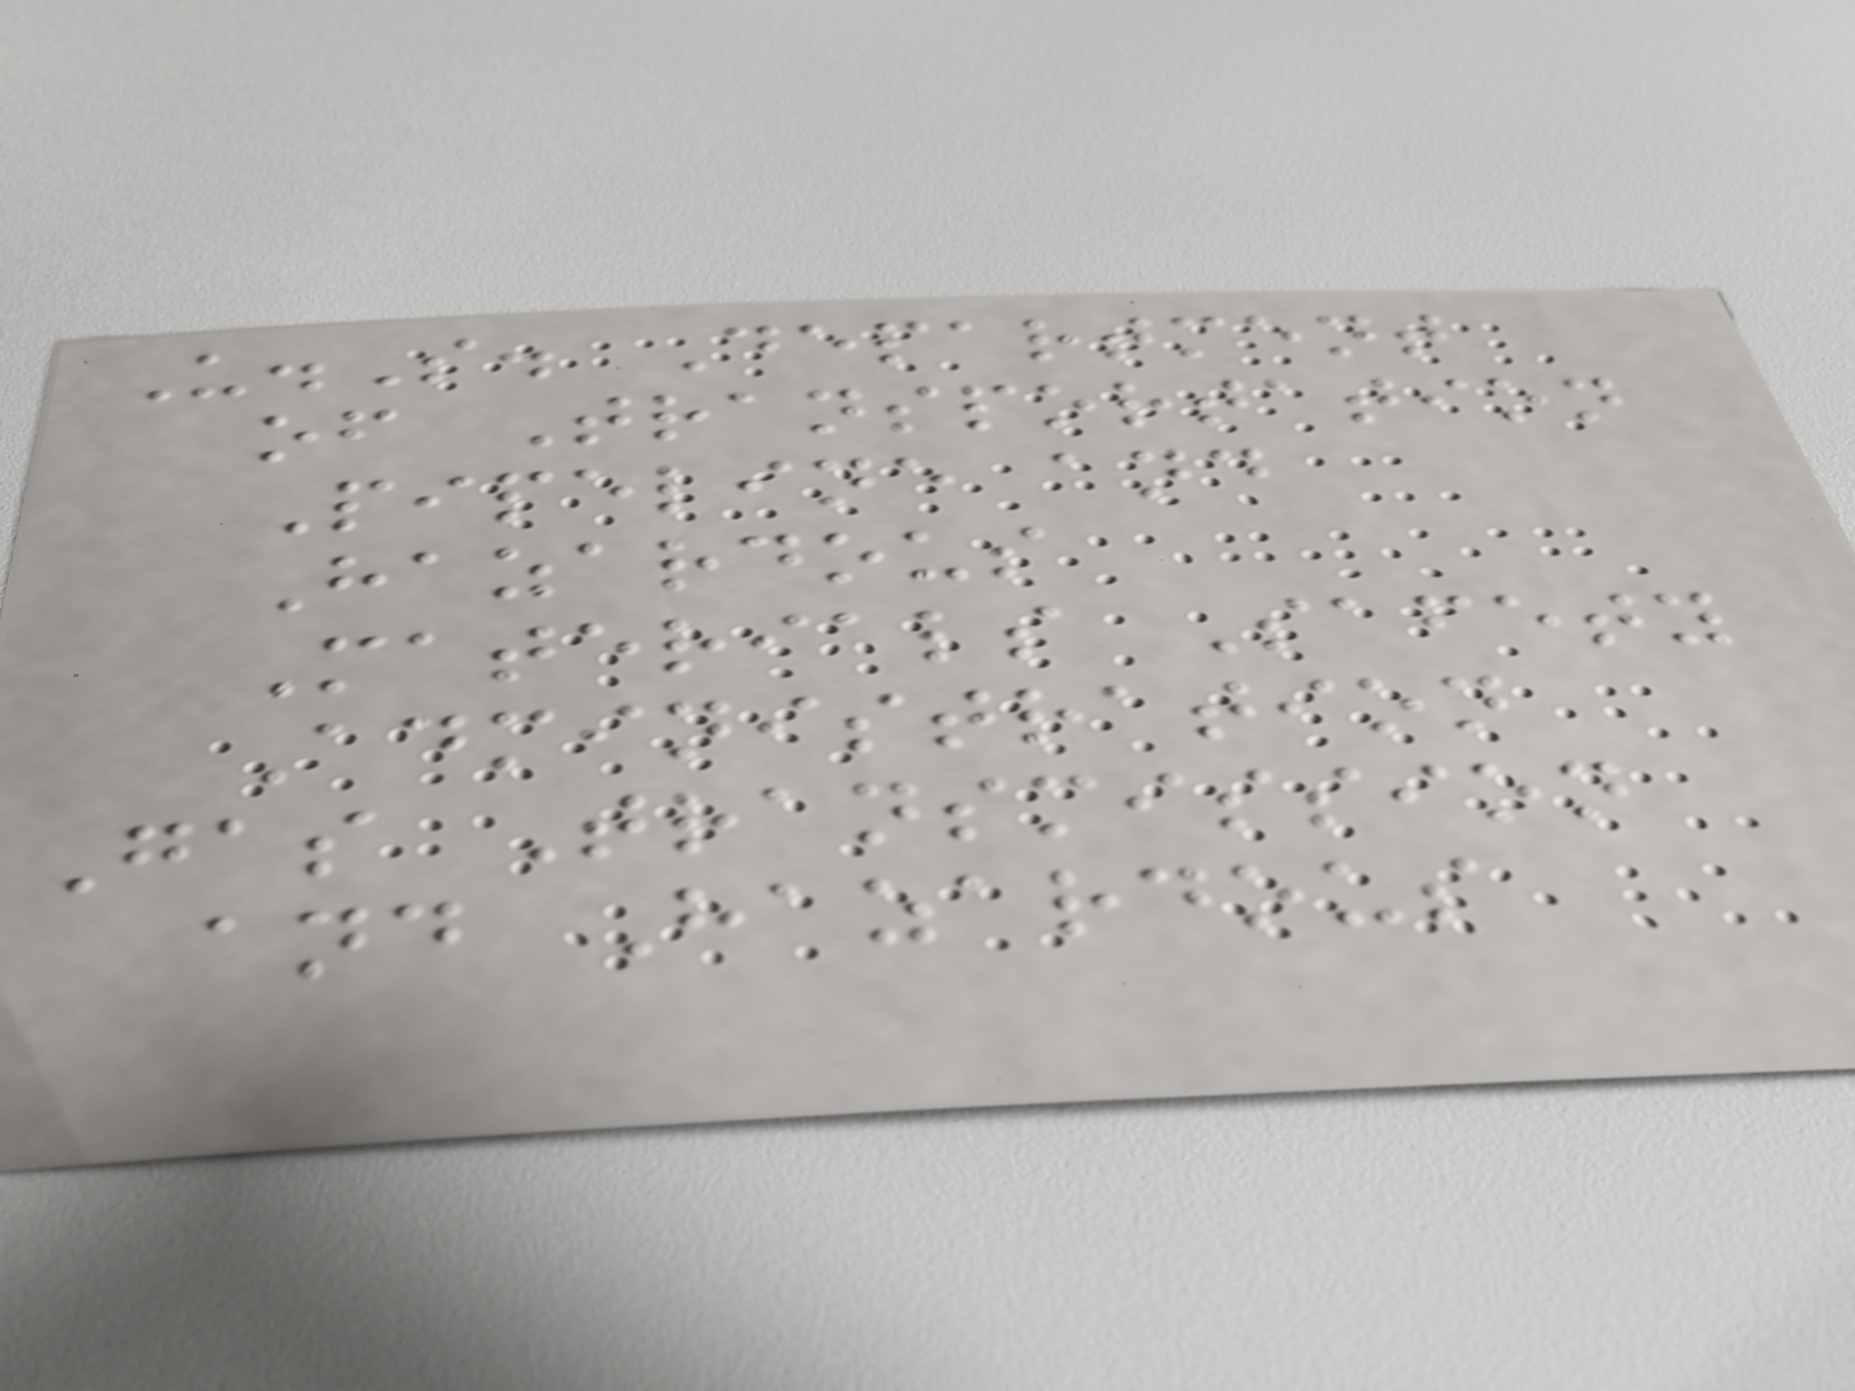U.S. Department
of Transportation
Pipeline and
Hazardous
Materials Safety
Administration
Gas Transmission
and Hazardous
